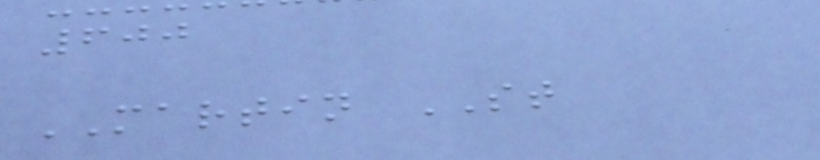600
MARTIN ST
